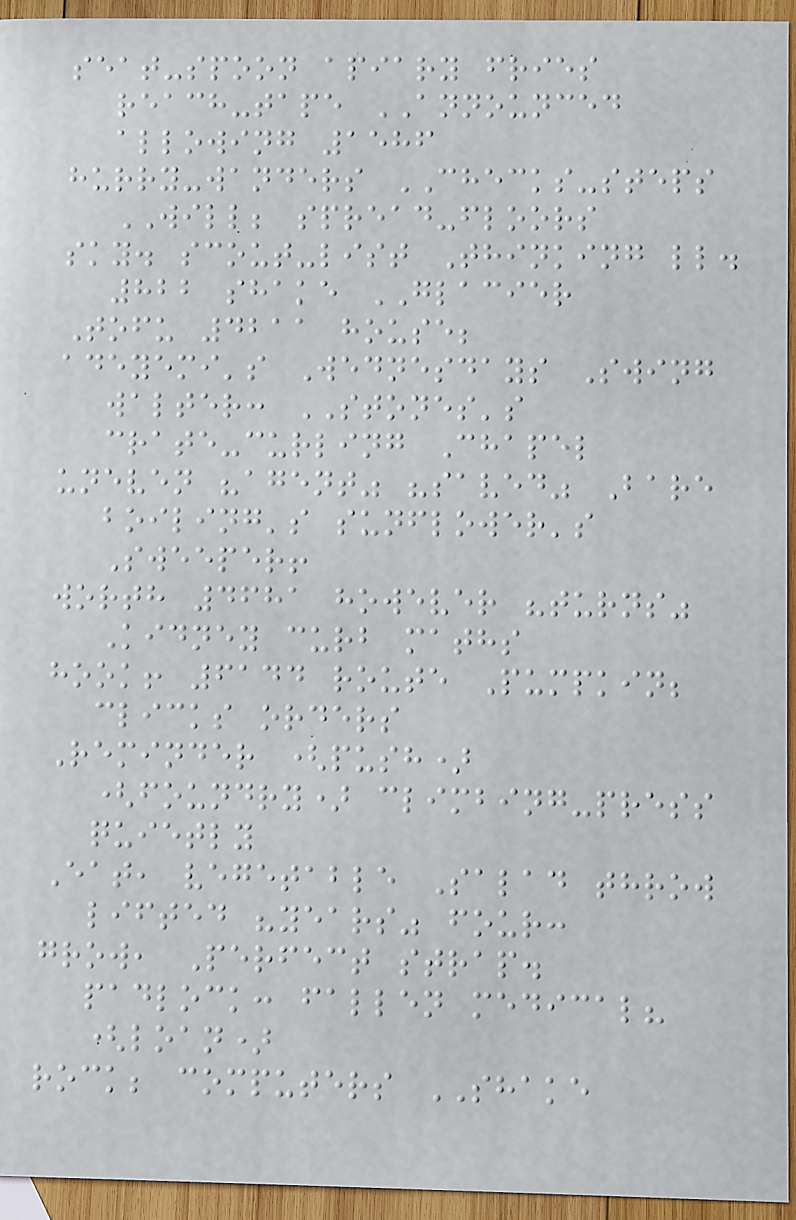seat-spoon apiary fries
reach-tape ANNOUNCED
allowing 1586
hurry-wanders CHECKS-steps
WILL; spread-floors
sky. scout-list Thinking ll.
822 shake GLACIER
Tofu 4211 house;
adeyemi's Wednesdays Swing
walter: STONES's
crate-curling Chapel
uneven "agent" "saved" Bare
boiling's sunflower's
Sweeper!
worth 4681 however "turns"
Kidney curb maths
hook! 6144 route Pumpkin;
clicks orders
Reminder (push)
(foundry) climbing-press
quietly
Eat, vegetable Salad throw
lifted "years" four:
grow, Perfect strap.
padlock: fallen medical?
(loan)
rock; computers SHAKE
